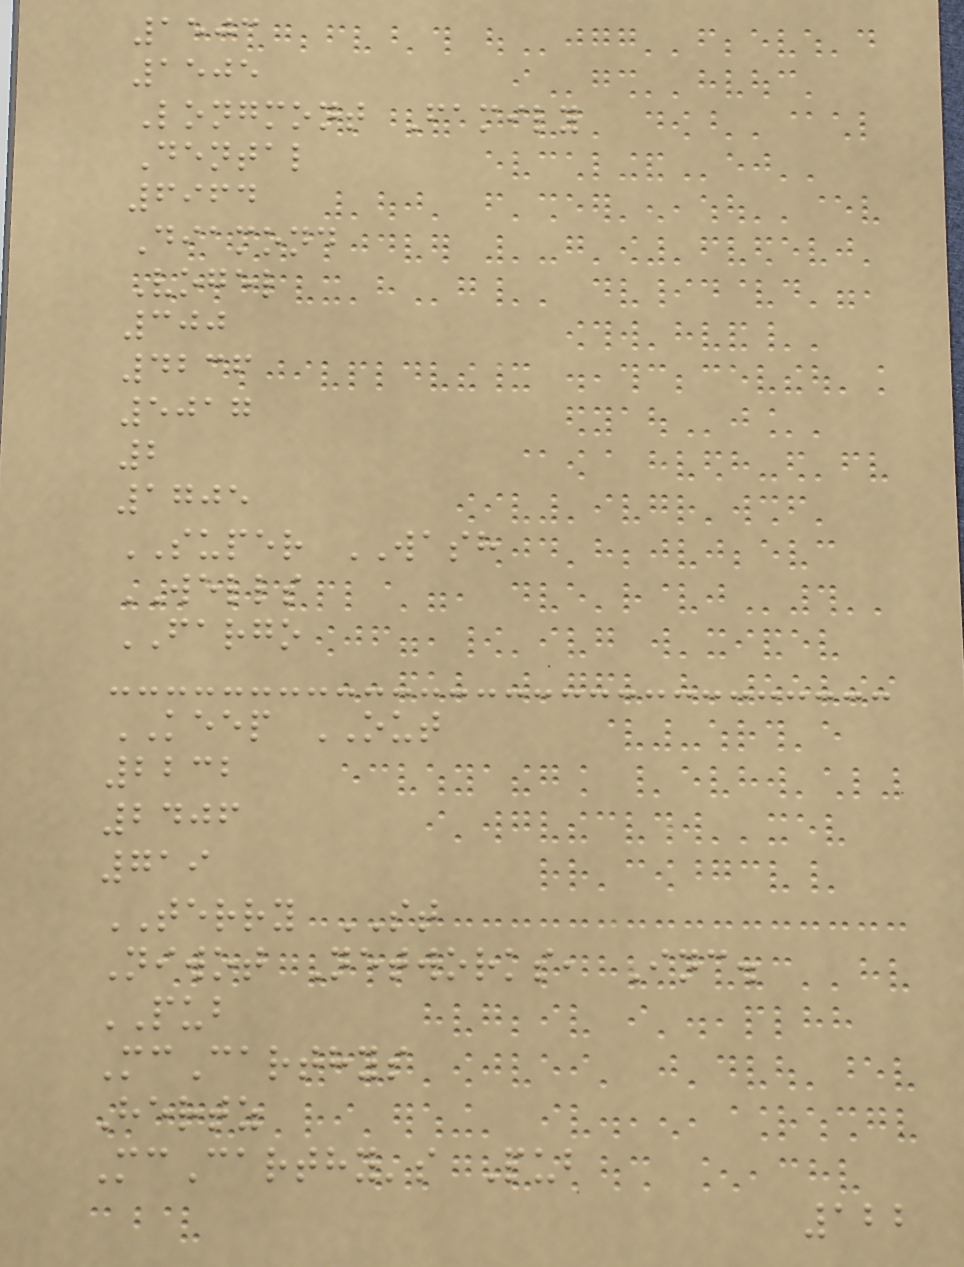1503
1505
Longmont Family
Dental
6964
Diamond
Vogel
300
4236
5017
2
1705
SUPER WASH
WELLS
FARGO
KEEP OUT
2232
2406
719
TERRY ST
Niwot Networks, Inc.
PUB
McCarthys
Hertz
McCarthy's Pub
122
